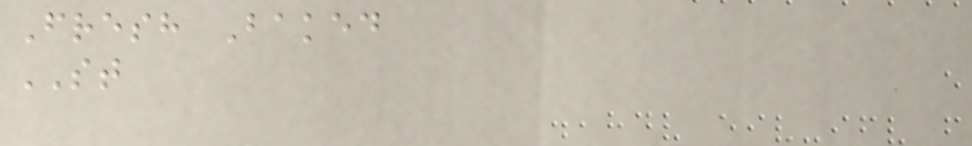Fresh Baked
ST
